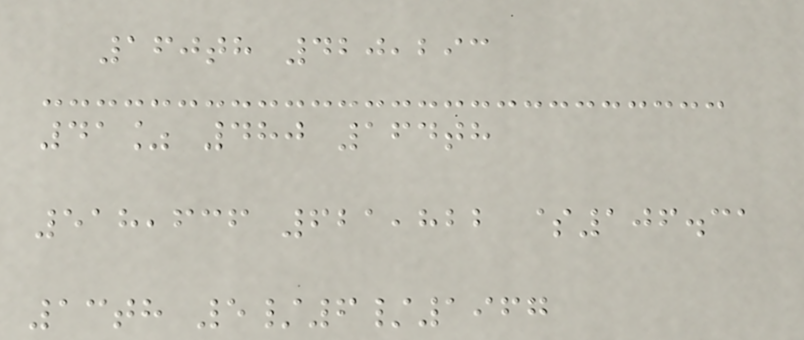160th 420,293
41% 480 164th
518,636 621,822 $106.31
13th 5/6/1967
